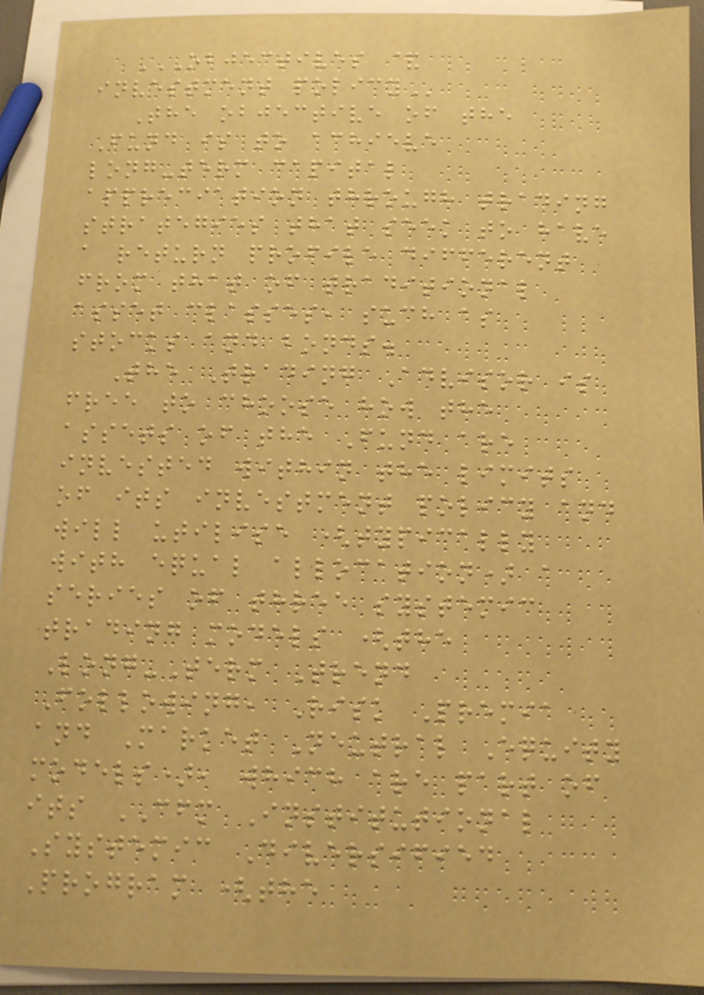OBJECTIVES &
INVESTMENT POLICY
The objective of the
Fund is to achieve
long-term capital
appreciation through trading
strategies that seek to have
a return profile different
from that of traditional
asset classes, such as
stocks and bonds.
The Trading Advisor is
free to choose how the
assets of the Fund are
invested within the limits
of its investment policy and
will utilise (typically
with equal allocation) a
series of three systemic
trading models (the
Long-Term Trend
Following, Risk Premia
and Market Neutral Equity
models), which are part of
its CFM Institutional
Systemic Diversified
Program (the
